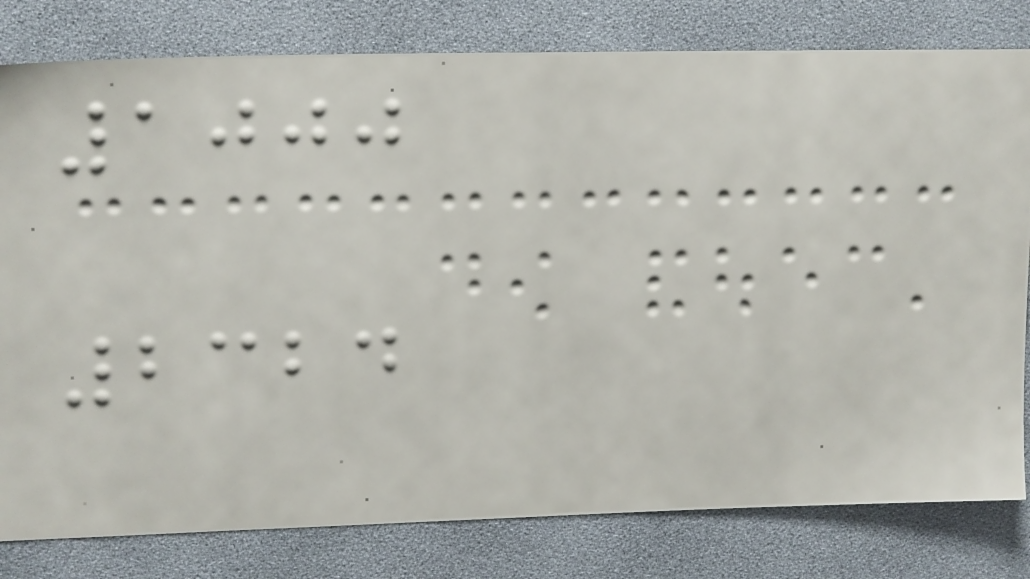1000
2324
